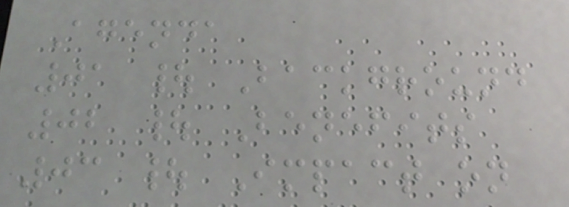Agenda
01 | Background
02 | Benefits
03 | Impact on
